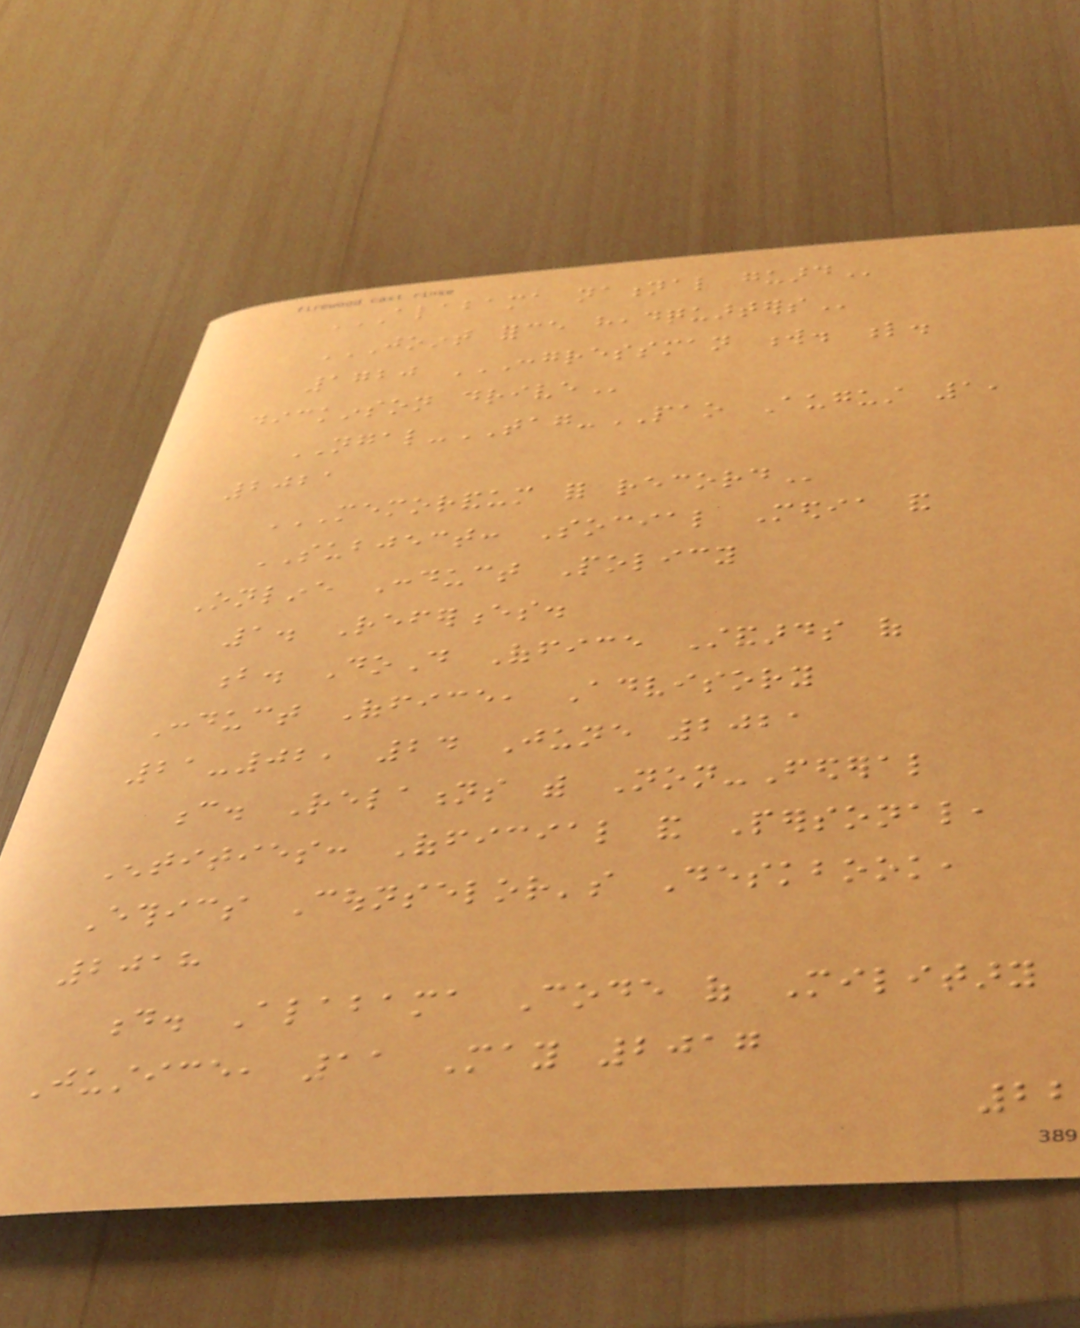ALABAMA NATIONAL GUARD
JOINT FORCE HEADQUARTERS
1720 CONGRESSMAN W. L.
DICKINSON DRIVE
NGAL-TAG-PAO August 1,
2021
MEMORANDUM FOR RECORD
SUBJECT: Social Media and
Online Conduct Policy
1. References.
b. DoD Office Standards of
Conduct Office, Advisory
21-02, 24 June 2021
c. Relations with Non-Federal
Entities: Official and Personal,
Ethics Counselor's Deskbook,
2018
d. Alabama Code of Military
Justice, 11 May 2017
22
